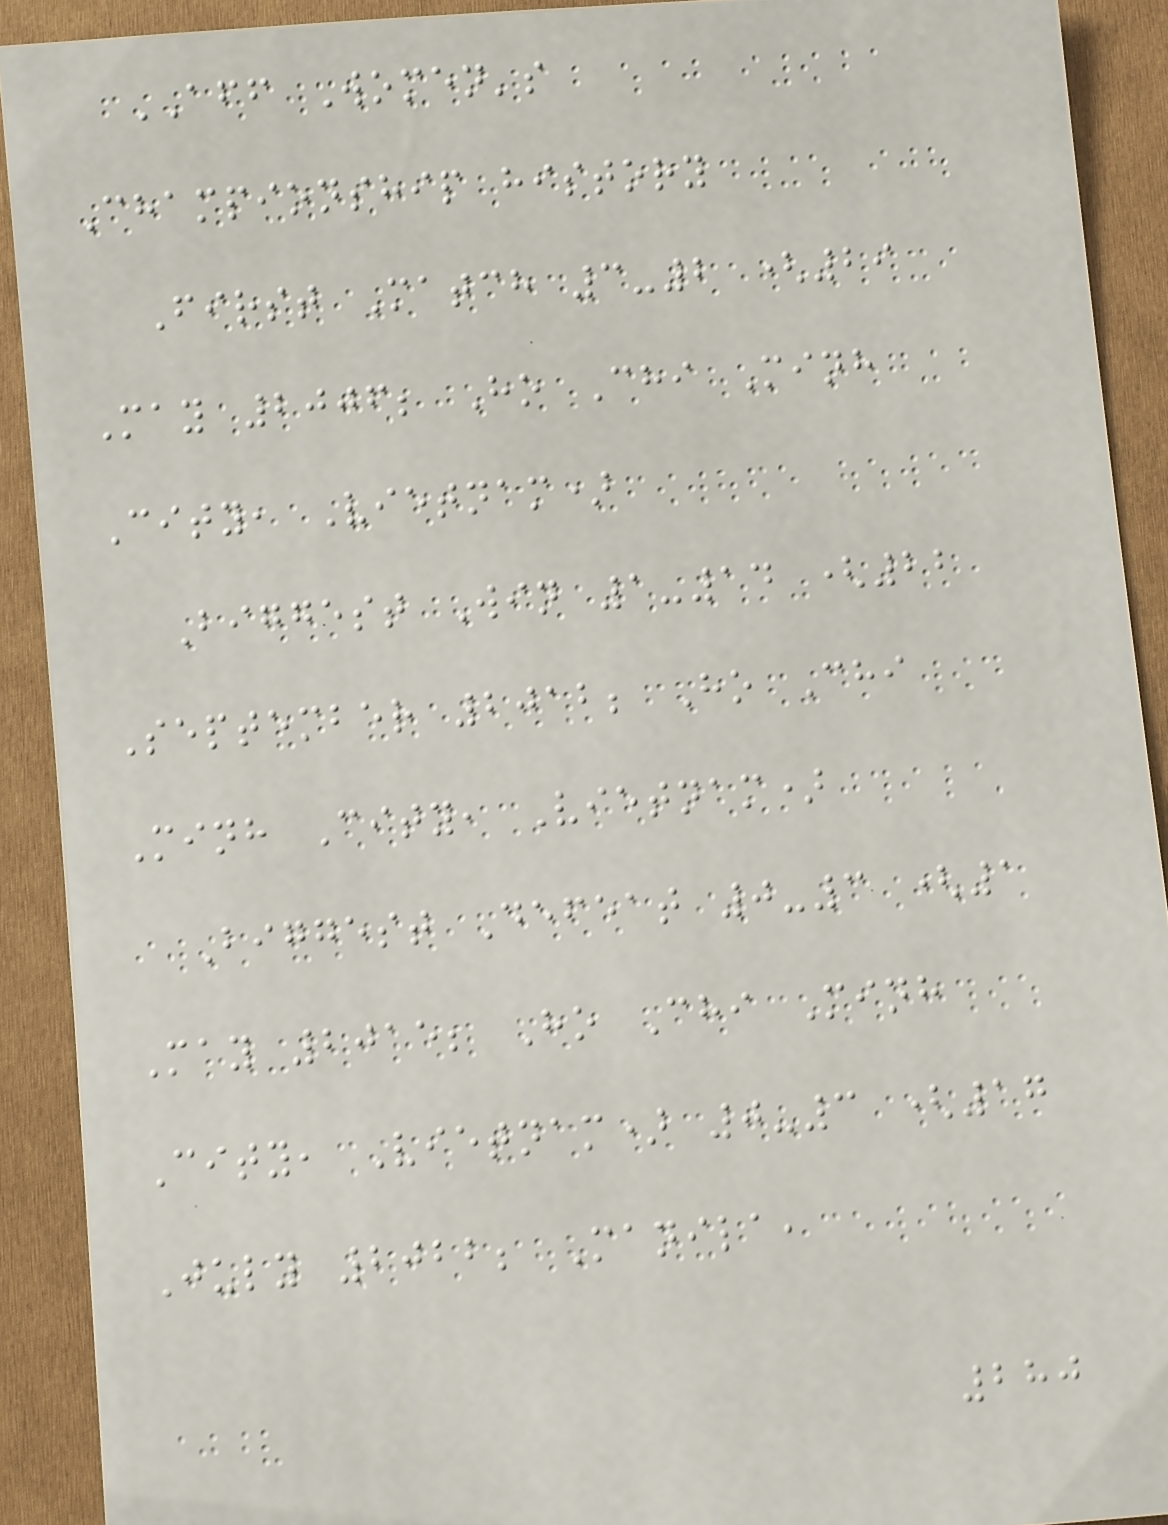AFF Women's
Championship history
First Match 3-2 (29
May 2006; Ho Chi Minh
City, Vietnam)
Biggest Win 1-14 (22
September 2012; Ho Chi
Minh City, Vietnam)
Biggest Defeat 0-3 (1
May 2015; Ho Chi Minh
City, Vietnam) 0-3 (17
July 2022; Manila,
280
